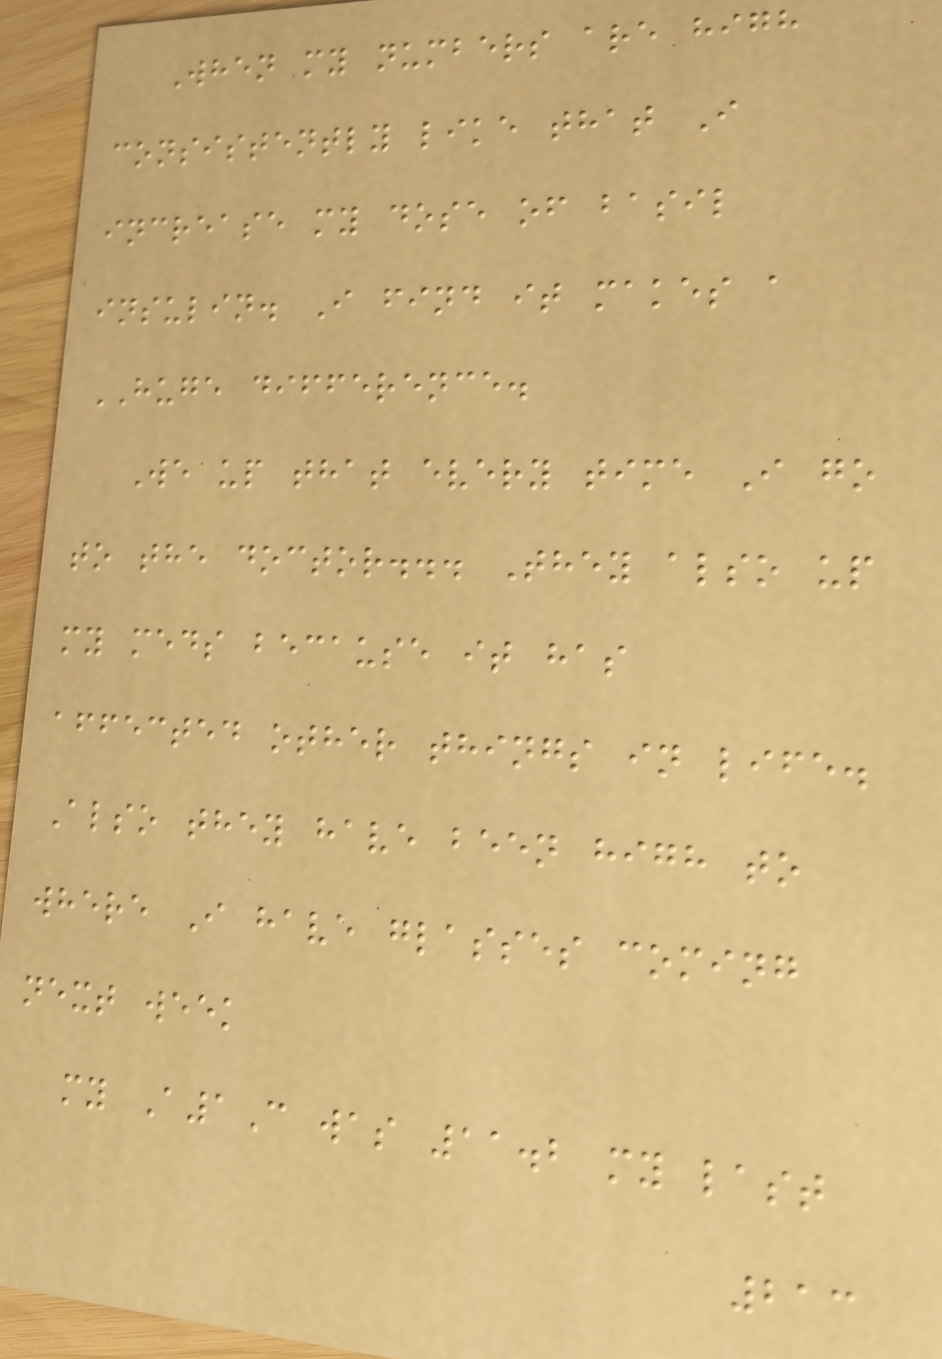When my numbers are high
consistently like that I
increase my dose of basil
insulin. I find it makes a
HUGE difference.
We up that every time I go
to the doctor... They also up
my meds because it has
affected other things in life.
Also they have been high to
where I have glasses coming
next week
my A1C was 11.2 my last
213
